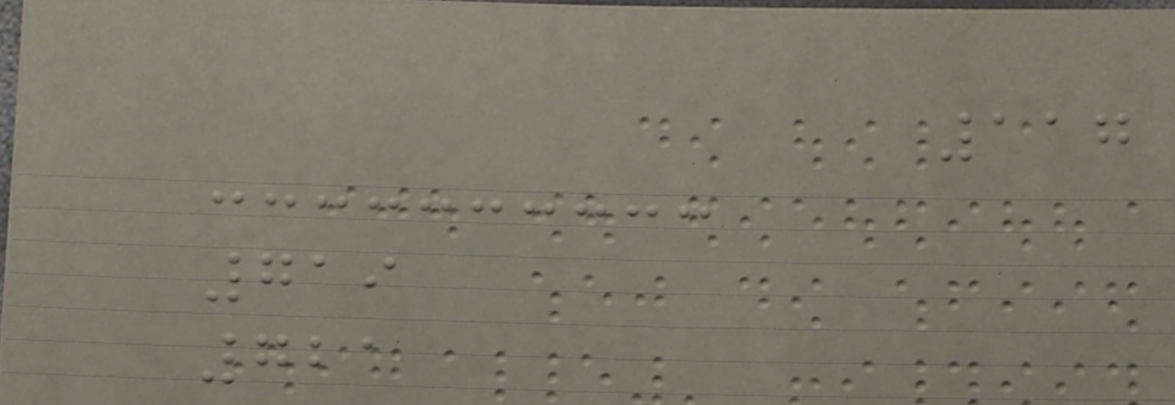117
719
721
